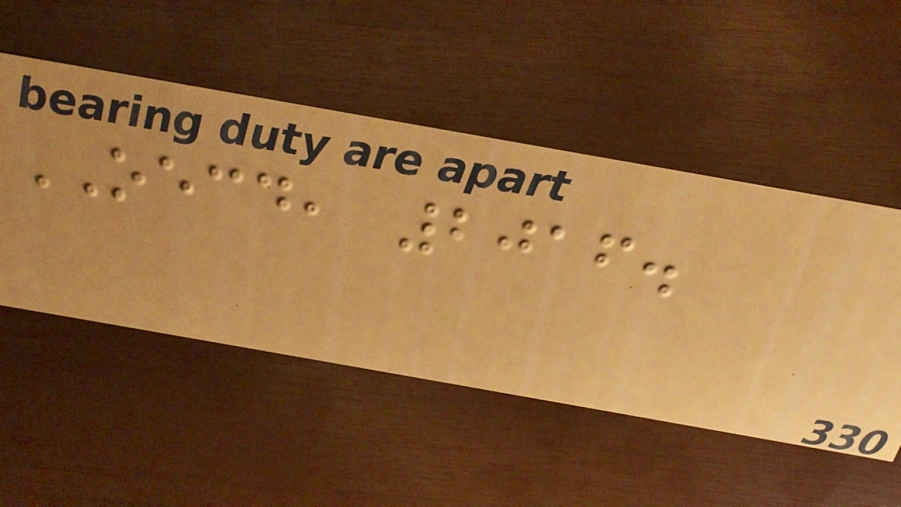OECD, 2016.
